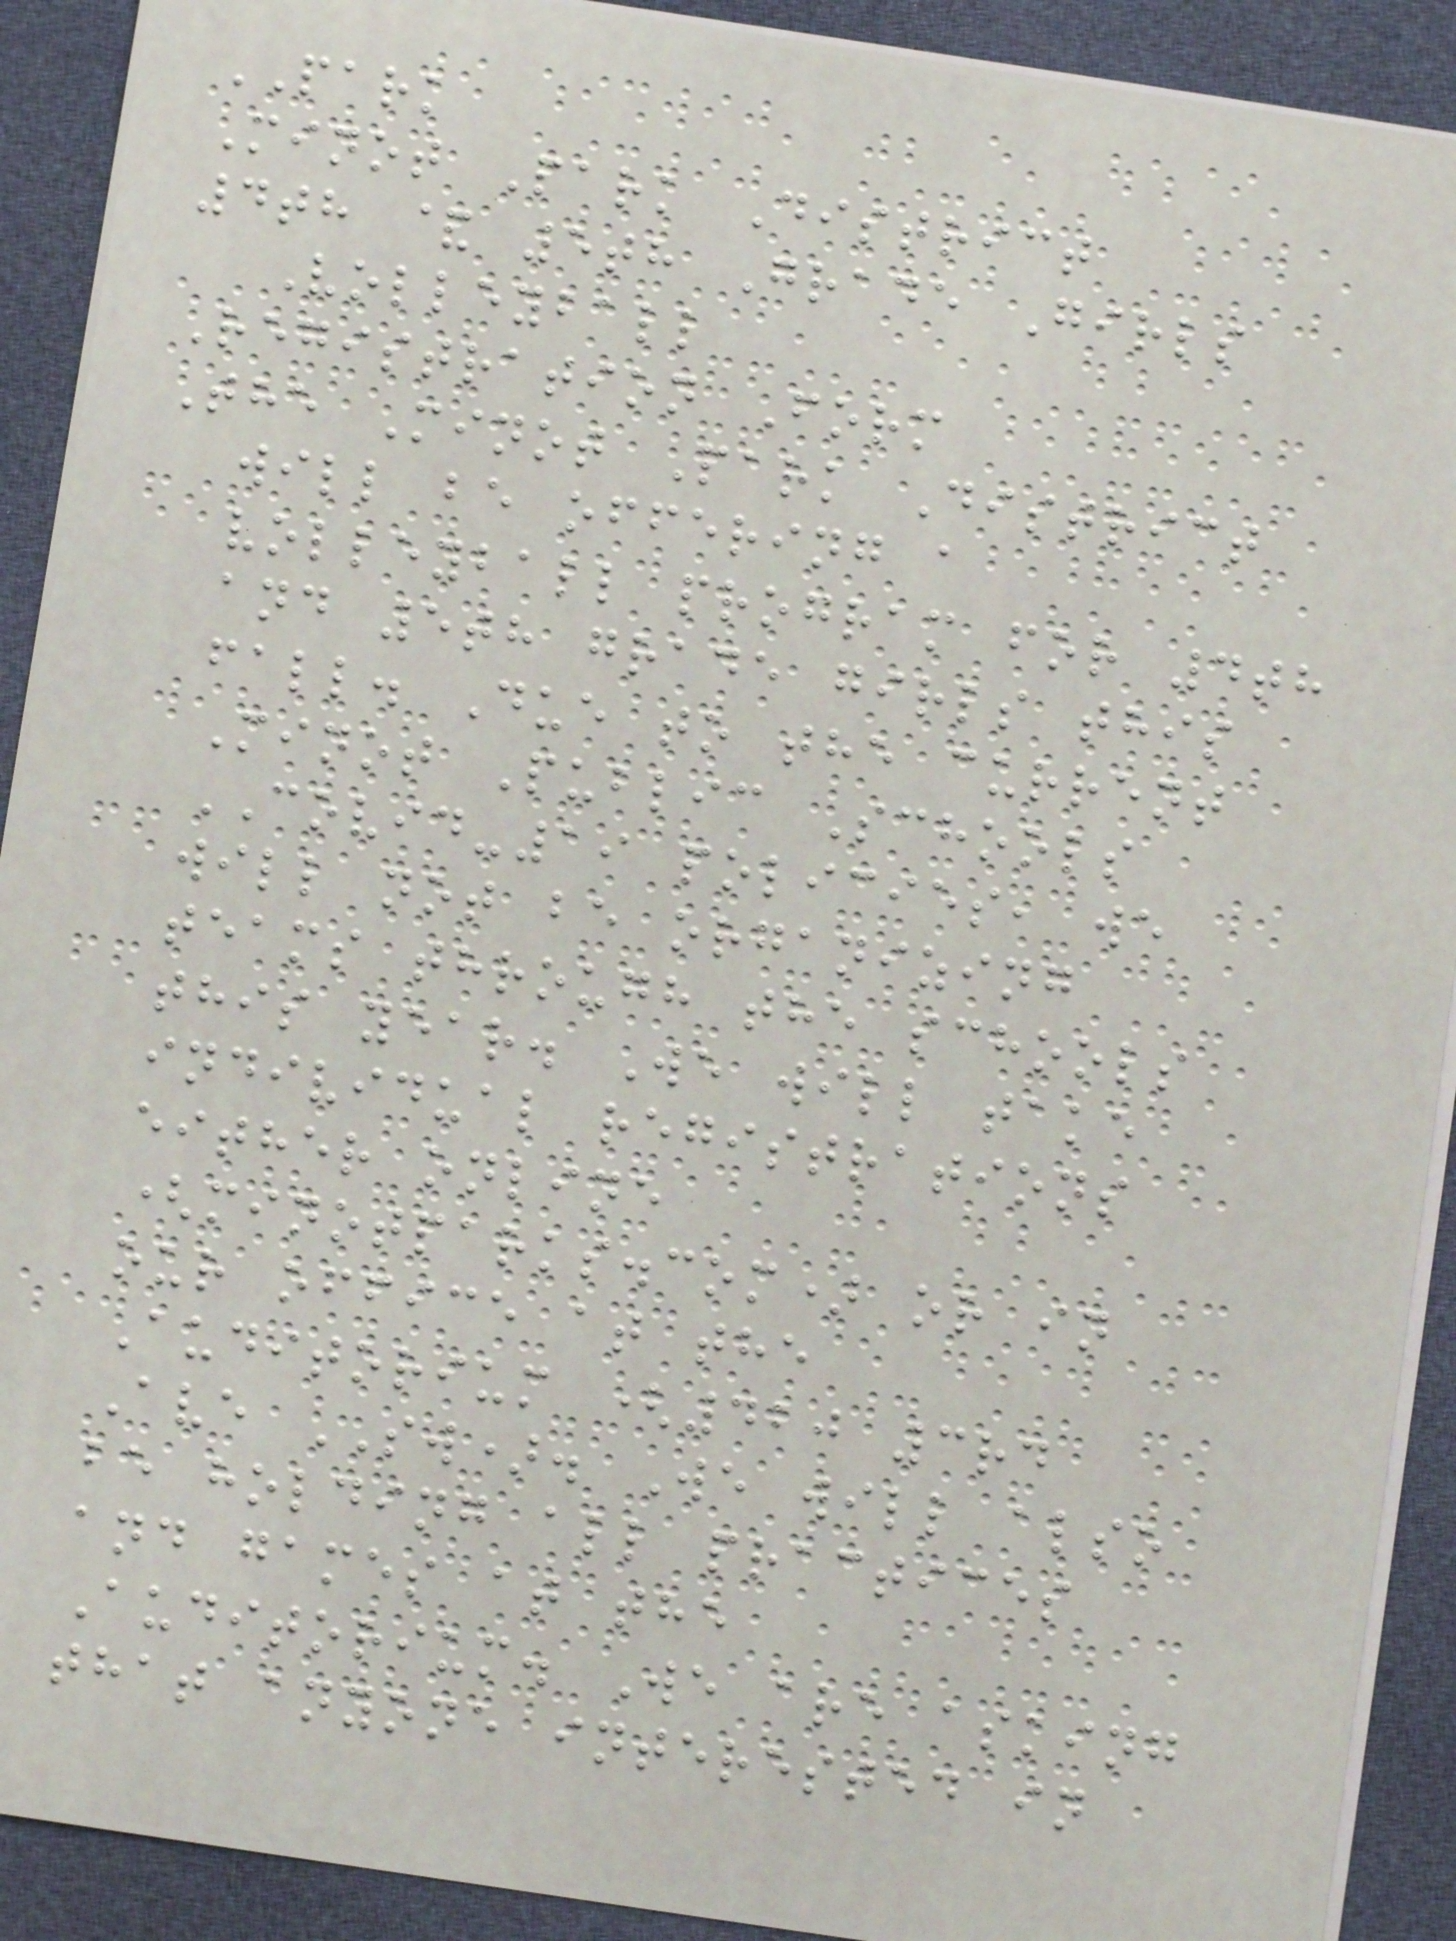PARK
Minot Park District
4th & 5th Grade Girls
Volleyball
Registration Form
The Minot Park District
will be offering a
volleyball program for 4th
and 5th grade girls this
fall. Due to the current
Minot Public Schools
COVID-19 policies, we
will not be organizing
teams through the schools
this year. We will take
individual registrations
either online
(minotparks.com) or in
our office at the
Auditorium (420 3rd
Ave SW). We will also
be holding all practices
and games at the
Auditorium. We are asking
that anyone interested in
